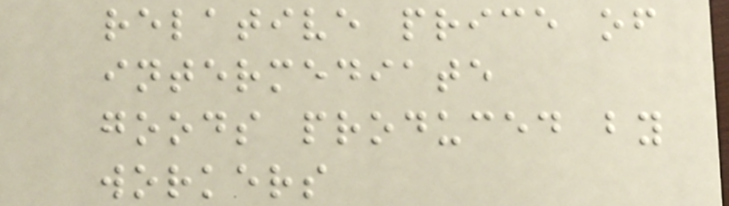relative price of
intermediate
goods produced by
workers
